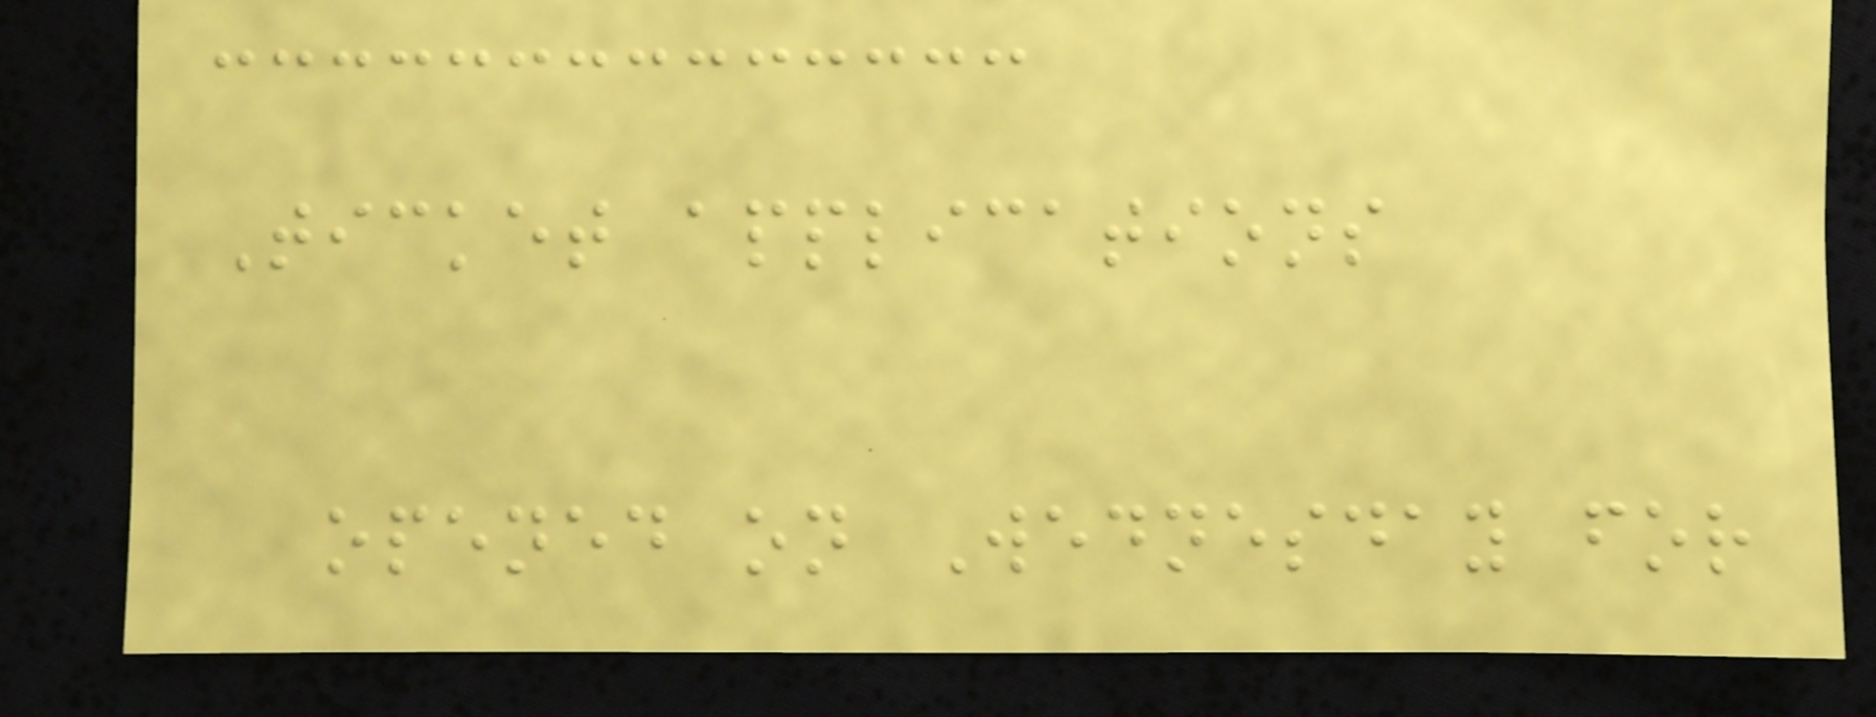Ticket applications
opened on Wednesday for
